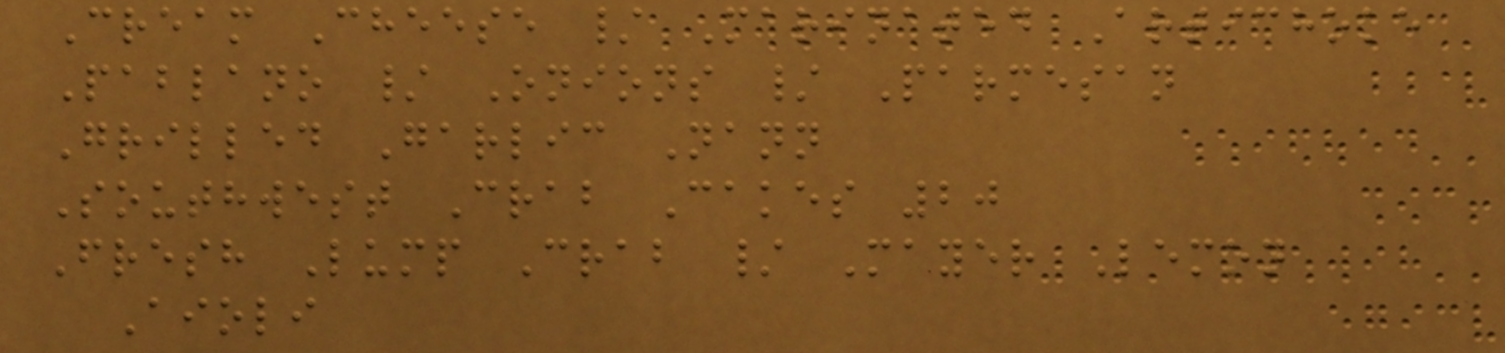Cream Cheese / Marinated Artichoke
Pablano / Onions / Parmesan
Grilled Garlic Nann
Southwest Crab Cakes 20
Fresh Lump Crab / Mayer Lemon
Aioli
